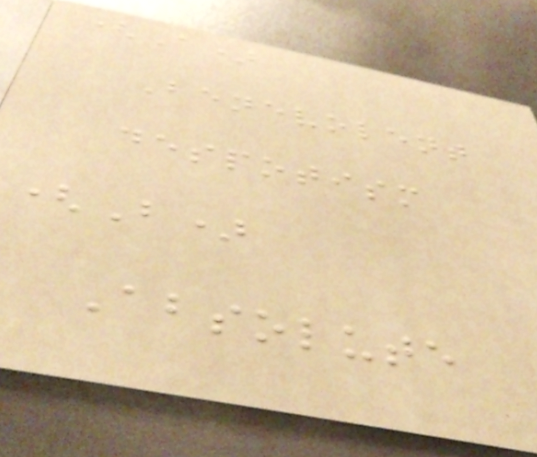(A)
Benevolent
despotism
(B)
Absolute
